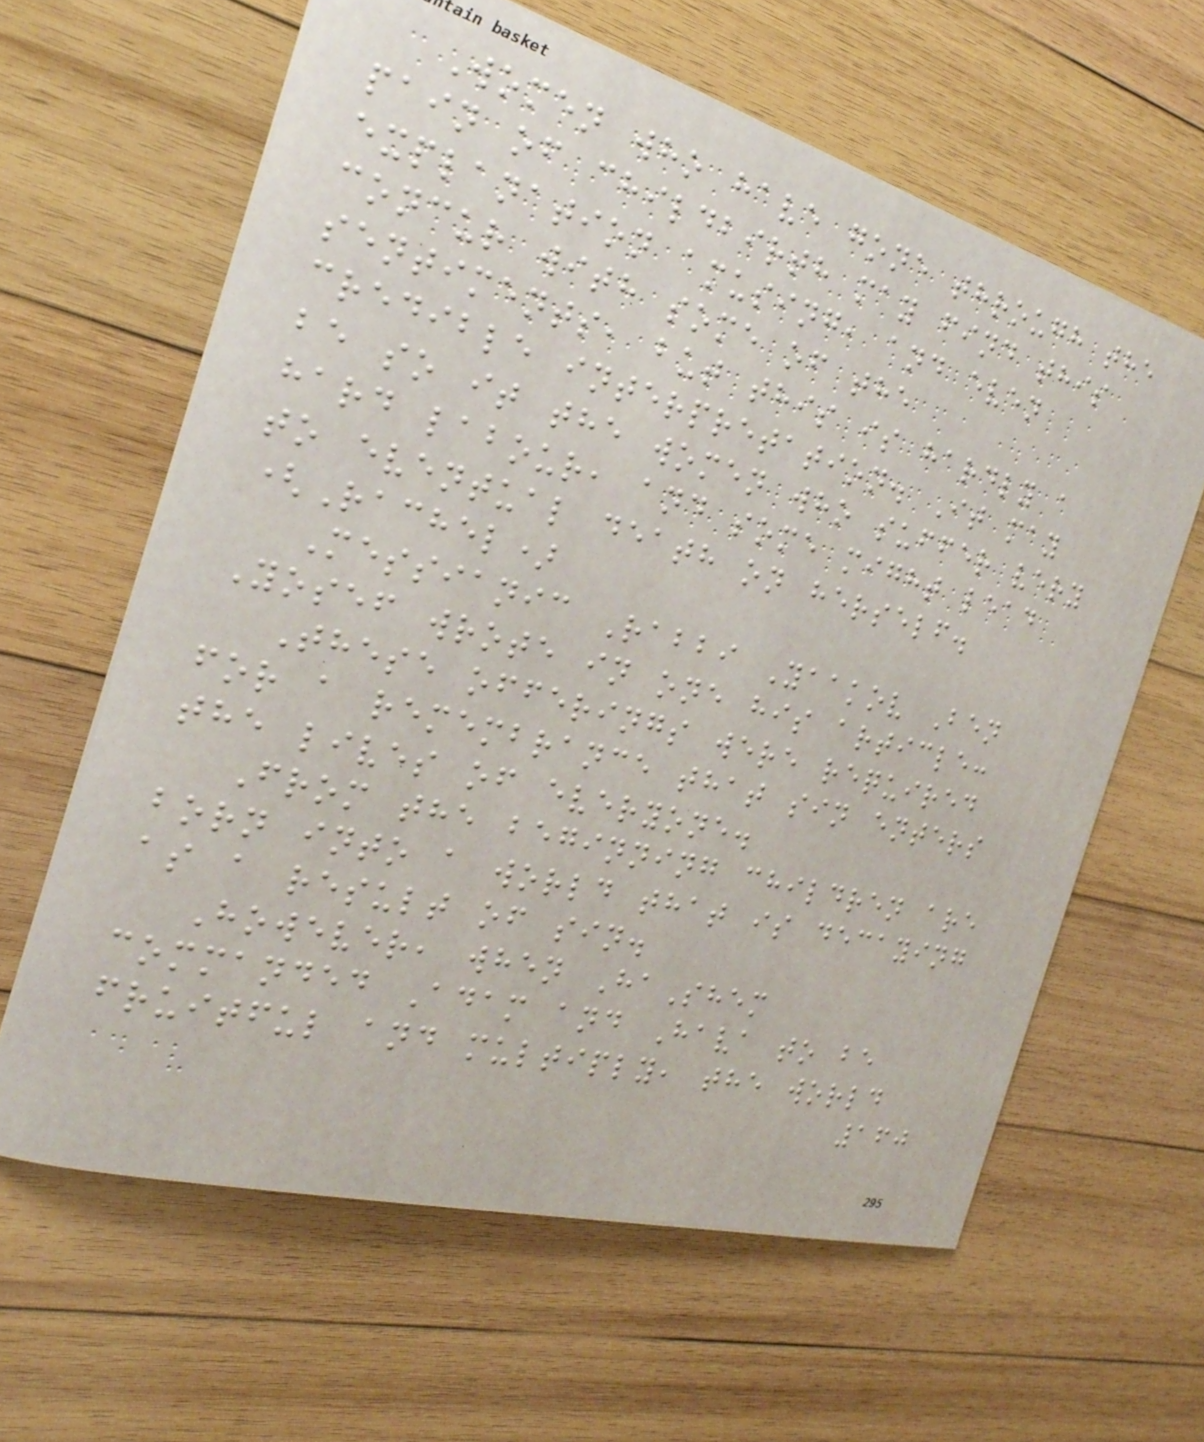Women who have gone through the
pain of childbirth may find this
explanation amusing, and even
concur with some of the
sentiments, but this is hardly a
credible interpretation. It may
be so it the women who suffer very
hard labour, and some might lead
to eventual death on herself.
(Rachel)
Messianic Rabbi Yaakov Ben
Yosef wrote in one his article:
These offerings were required
for a remembrance that sin enters
the lives of everyone.
From the beginning children are
born into a world that is decaying
as a result of sin.
However, when HaShem
commanded Adam and Hava to be
fruitful and multiply, the world
160
